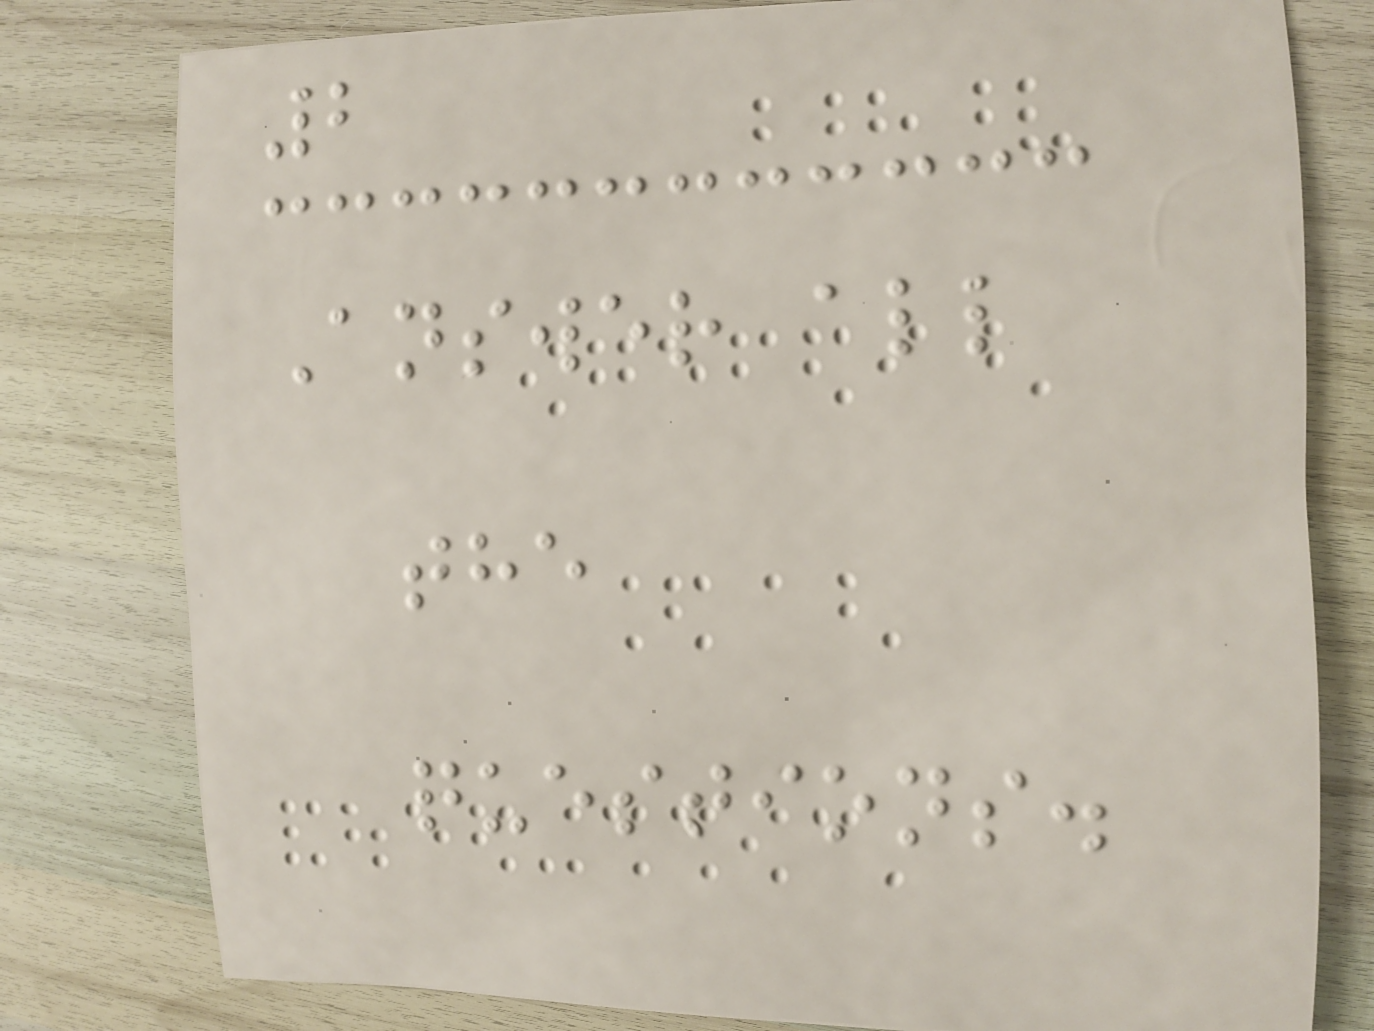2
Answer all
the
questions.
